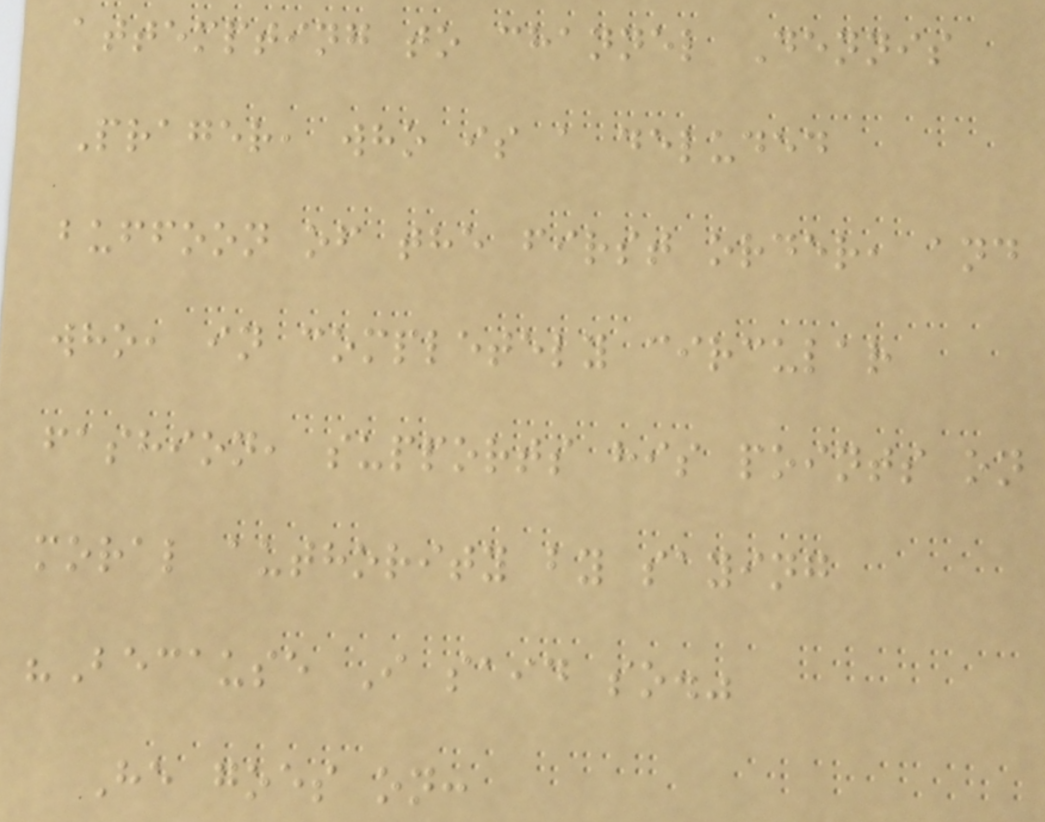attempting to channel Dennis
Prager, who is a deluded
buffoon of the first order, and
who, in completely circular
fashion, supports his points on
moral authority by saying
"Because I said so."
He goes on:
